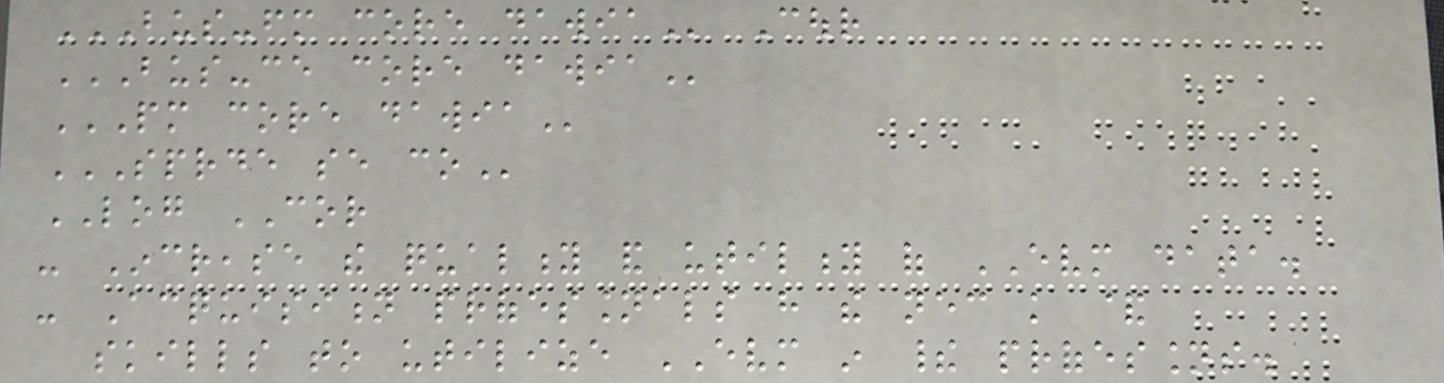BUS-FM CORE DAWIA Cour
BUS-CE CORE DAWIA
PM CORE DAWIA
SPRDE SE CO
LOG COR
- Increase the quality and utility of EVM data.
- Acquisition professionals have the necessary knowledge &
skills to utilize EVM in their professions.
